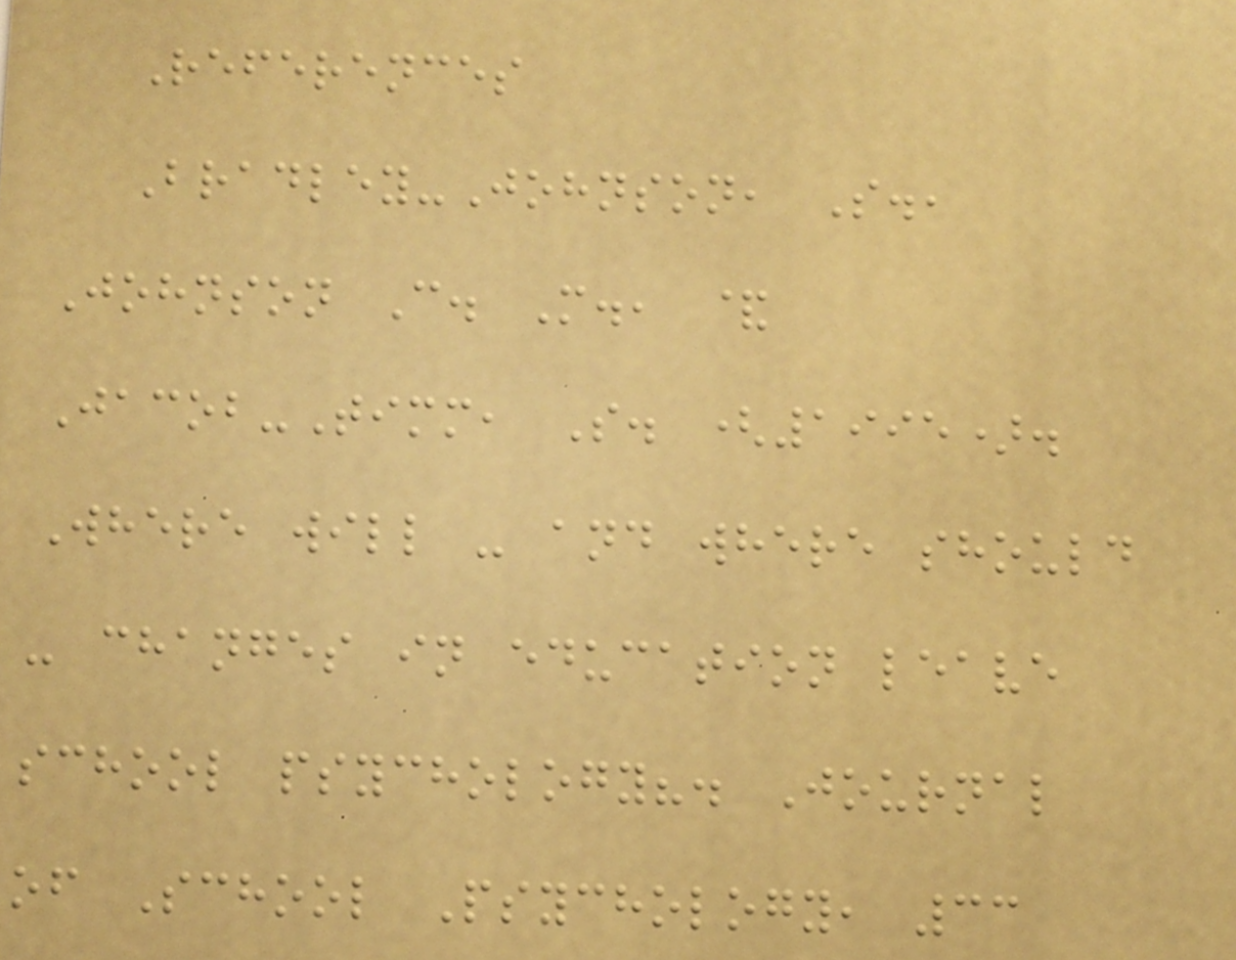References
Bradley-Johnson, S.,
Johnson C. M., &
Jacob-Timm, S. (1995).
Where will - and where should
- changes in education leave
school psychology?. Journal
of School Psychology, 33
